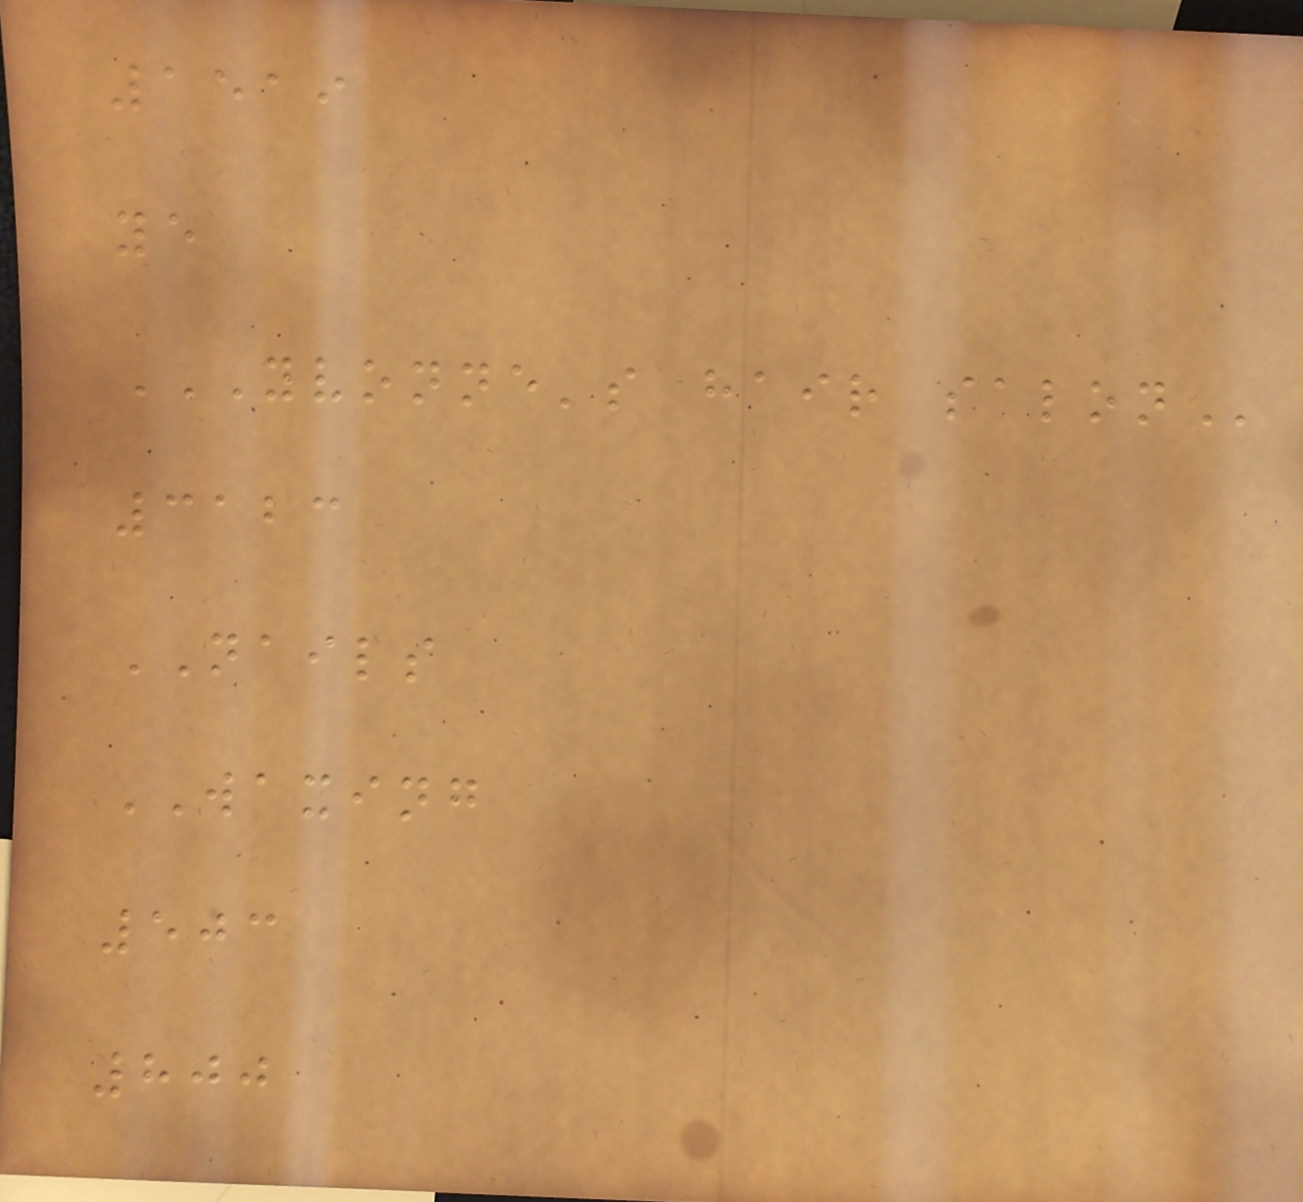1519
ye
YVONNE'S HAIR SALON
3123
NAILS
WAXING
503
800
